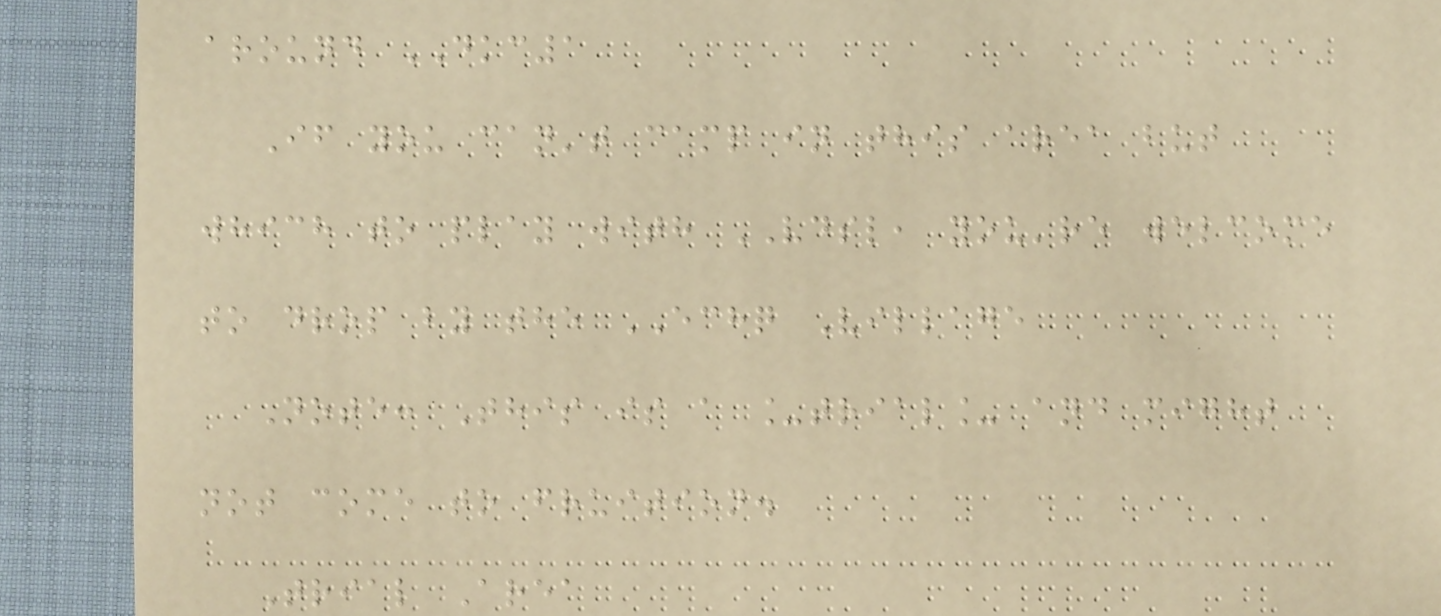around DKC1
If you can't camp in this area but
which to play with VDSL, you're welcome
to drop by the ECHQ Village
Note: This is a _trial_ and might
not come to fruition.
Trial Area
